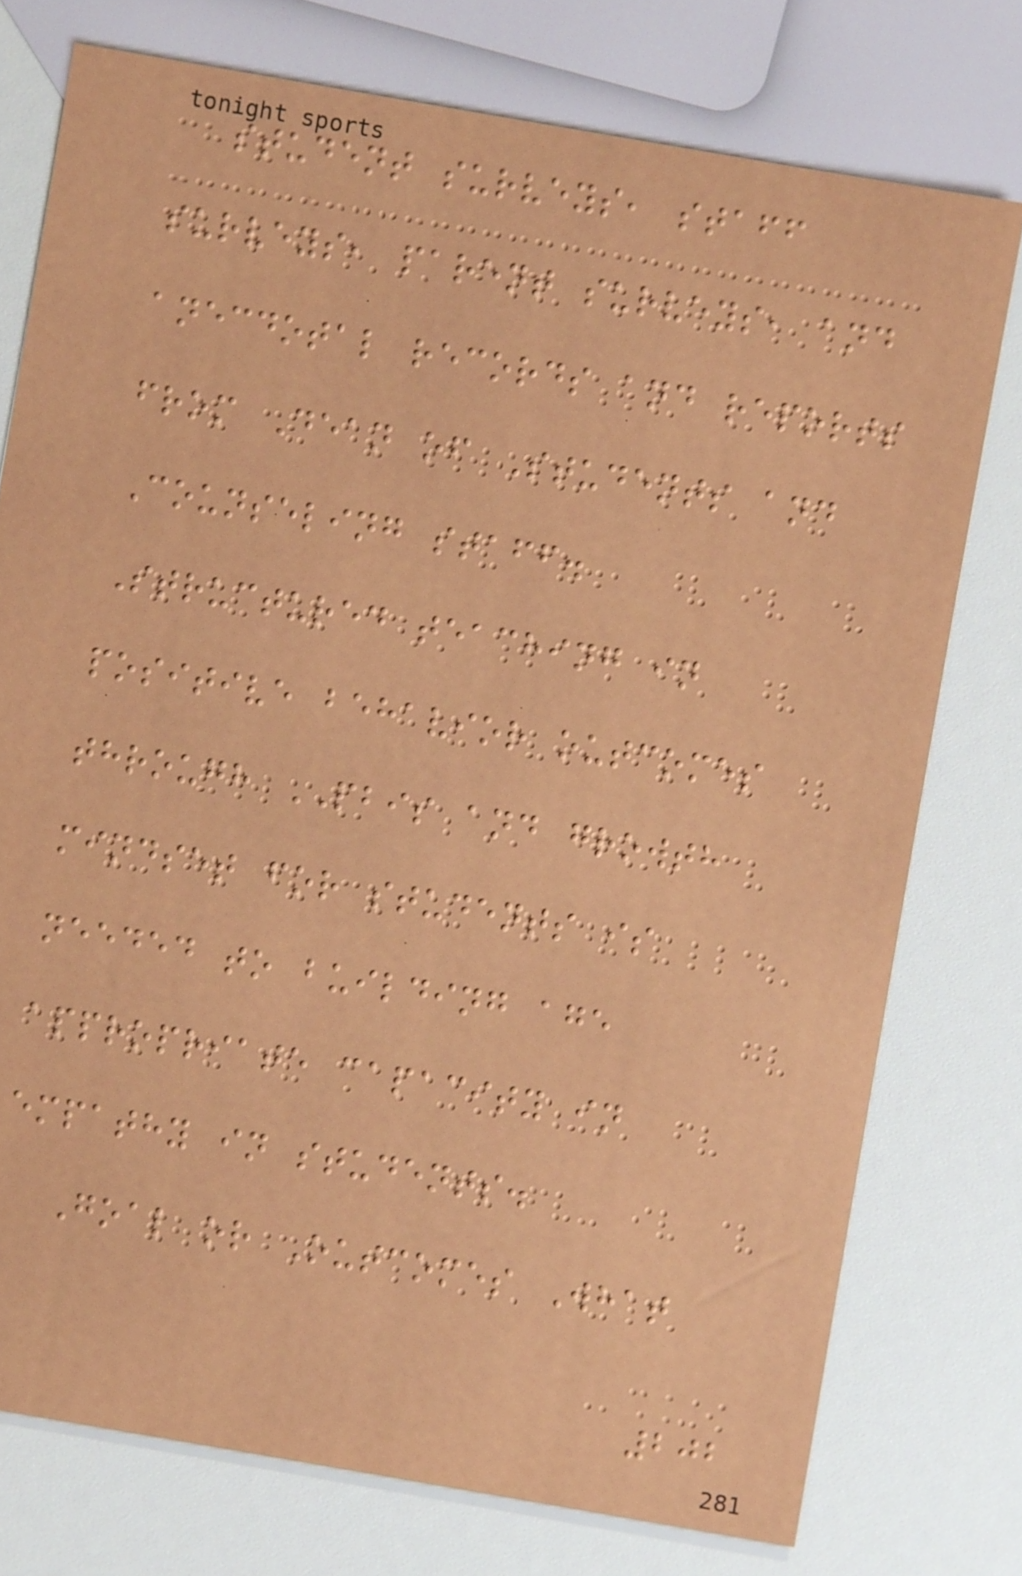student surveys, staff
surveys, parent surveys, and
anecdotal records and reports
from Dean of Students and
Counseling staff.
Structured teaching in
positive behavior outcomes
through PBIS and growth
mindset for students is
needed to building age
appropriate capacity in
empathy in students.
Goal or Outcomes What
202
